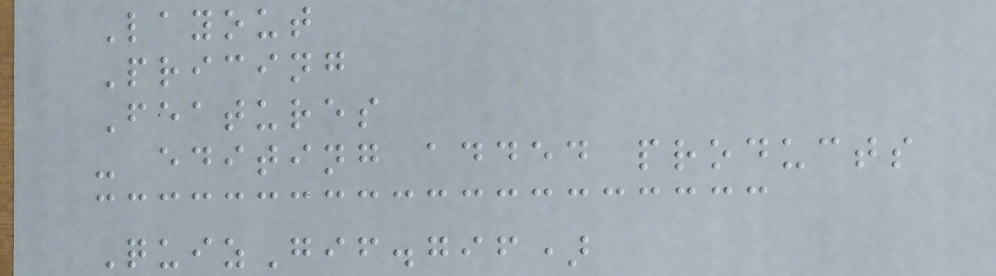Layout
Pricing
Features
- editing added products
QuizGif.gif)
